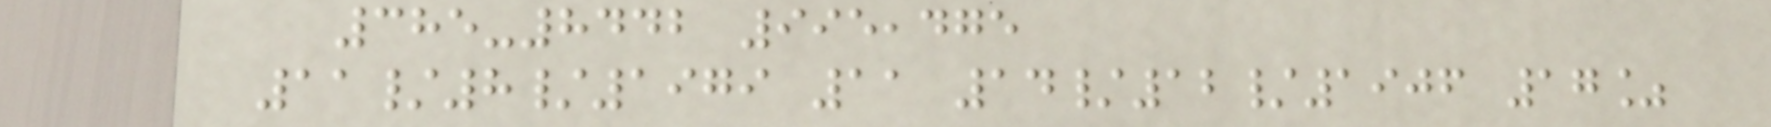385-8442 995,475
11/8/1979 11 14/12/1906 17%
